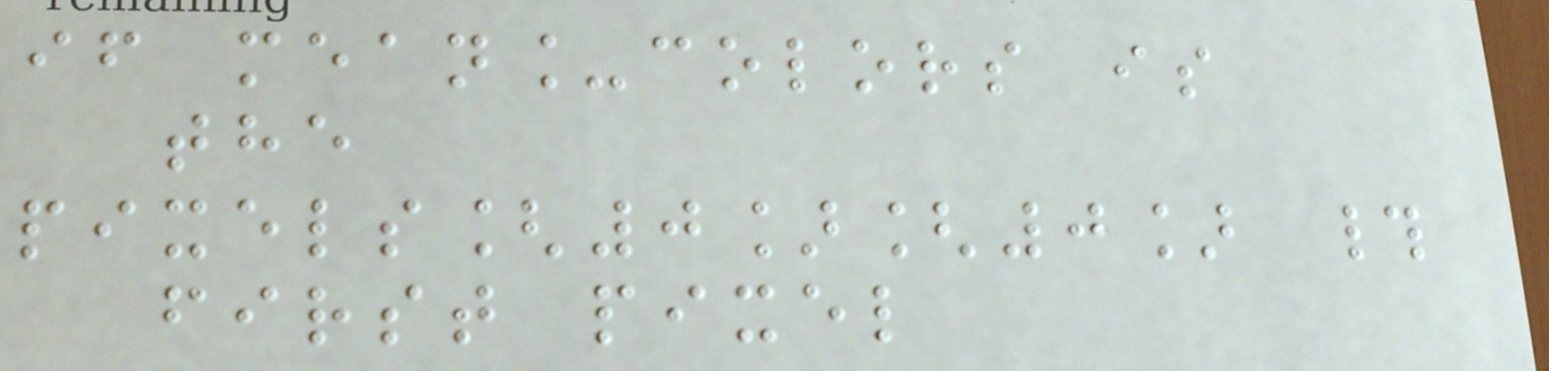if mean_colors is
the
pixels[0][0] #
first pixel
